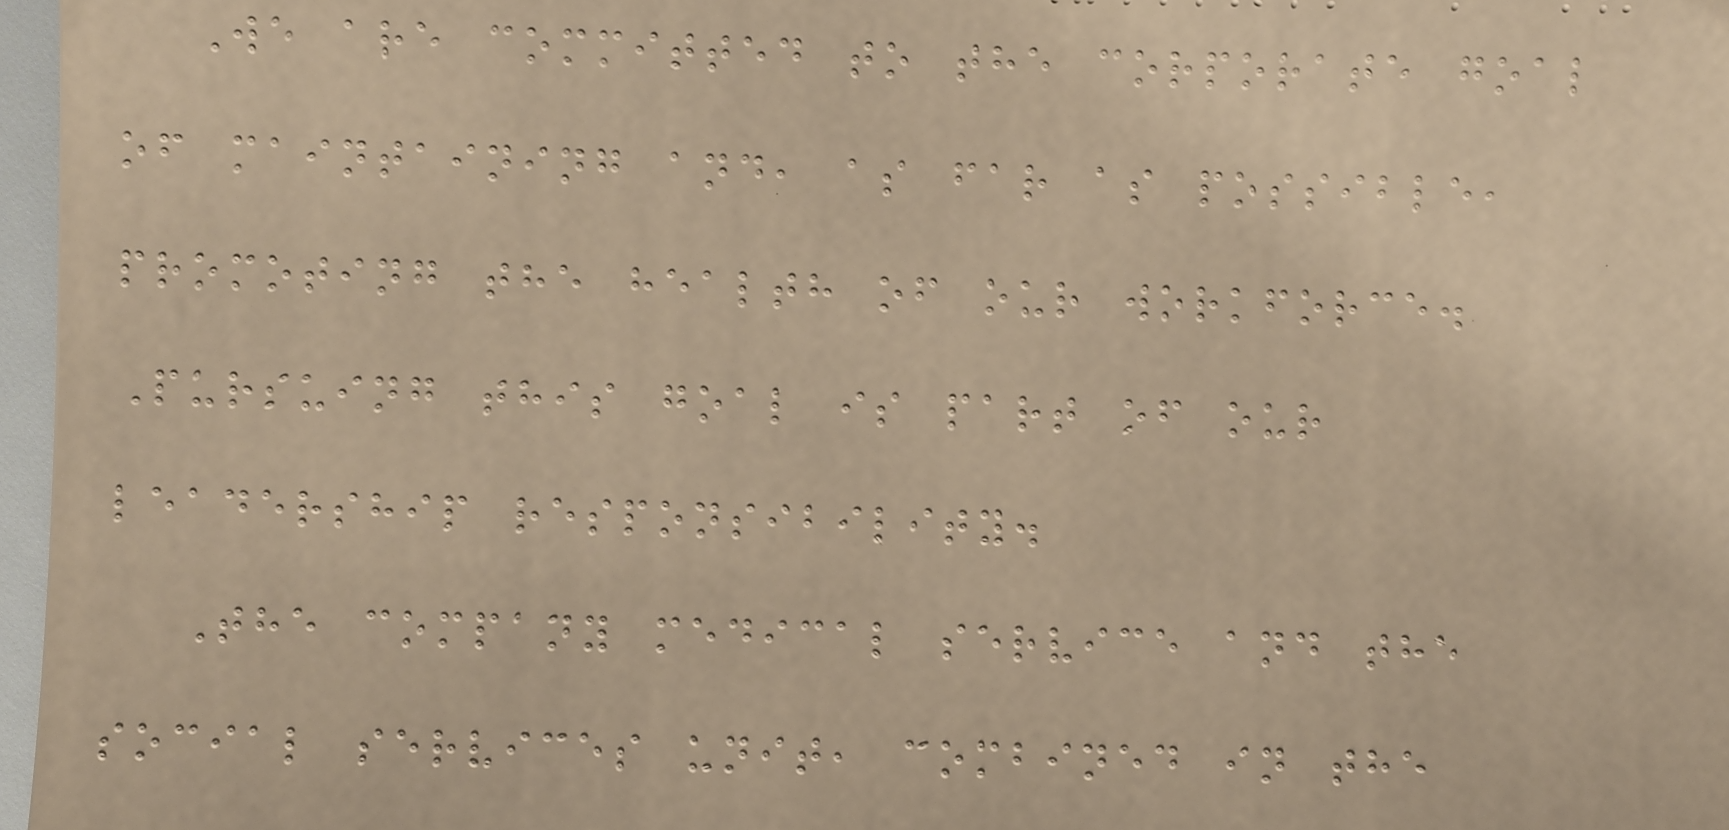We are committed to the corporate goal
of maintaining and, as far as possible,
promoting the health of our workforce.
Pursuing this goal is part of our
leadership responsibility.
The company medical service and the
social services unit, combined in the
